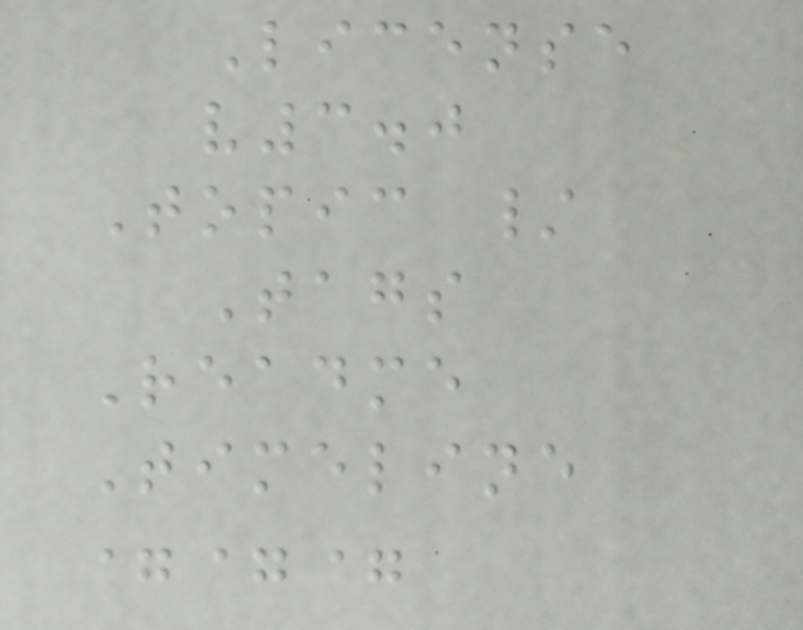License
v3.0
Topic /
Tags
Readme
Timeline
===
